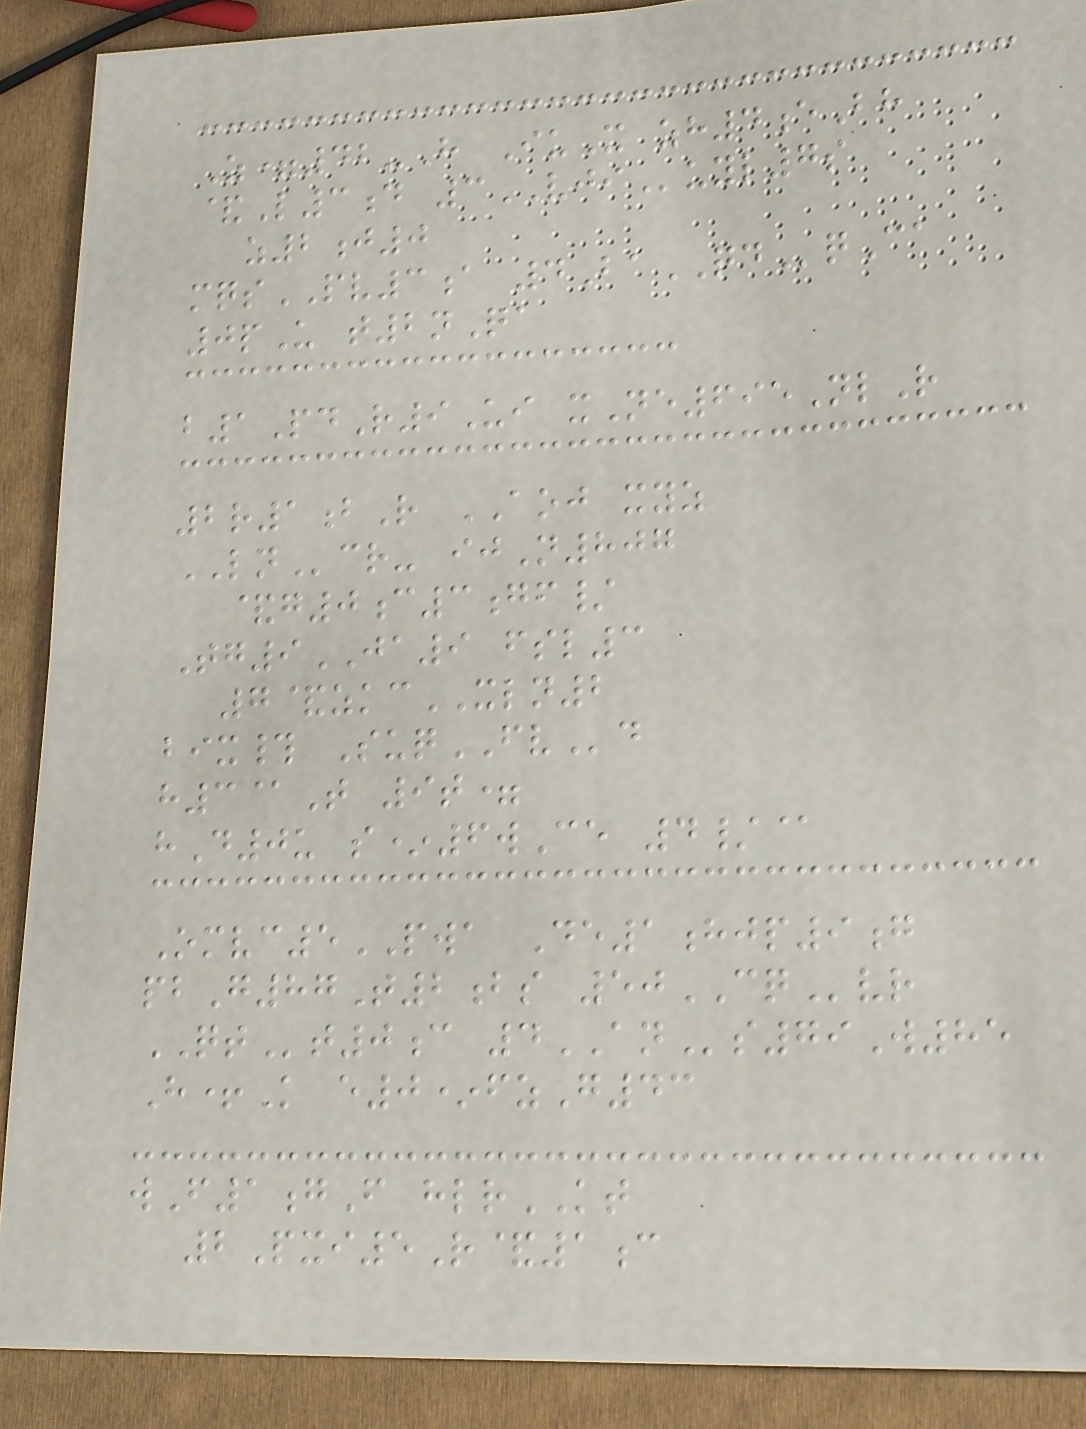Z=42-H IuX zh4eBh
&L3d 3VJIuyl7s
z2j0
mqsPV3a 4BaQDqCa
0pU t2nQa
b1PdR9Ui xNe695NlR
2r1bR AOJ xyz
LNcr- ijN807
&g0c3gf/
Tg9JA9 fsl3
7&zkcXLN2
bix# SuqFVd
h3@T 9t=
hD0u s*6wCe 4/@
Omvc5PWA De1hjp9g
pbG87T2bs 50CQvr
QTt0c 4ANs79W85
H+K e0*fzG43
wF1gF hlrKT
2Pxi5R&1c
